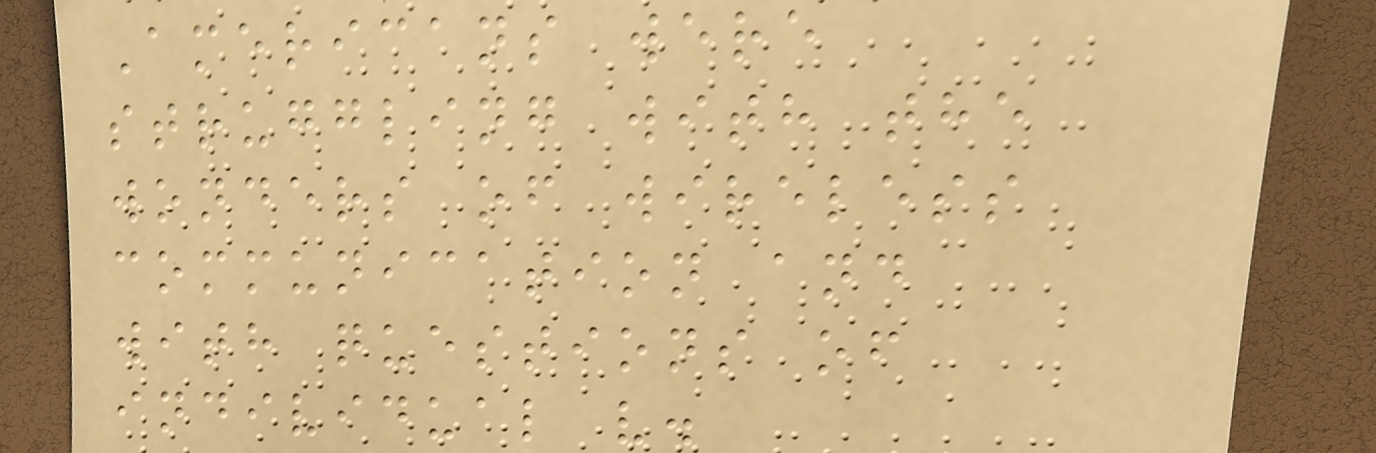Americans were
struggling with the
wonders of wireless
communication and
with questions of
individual v.
